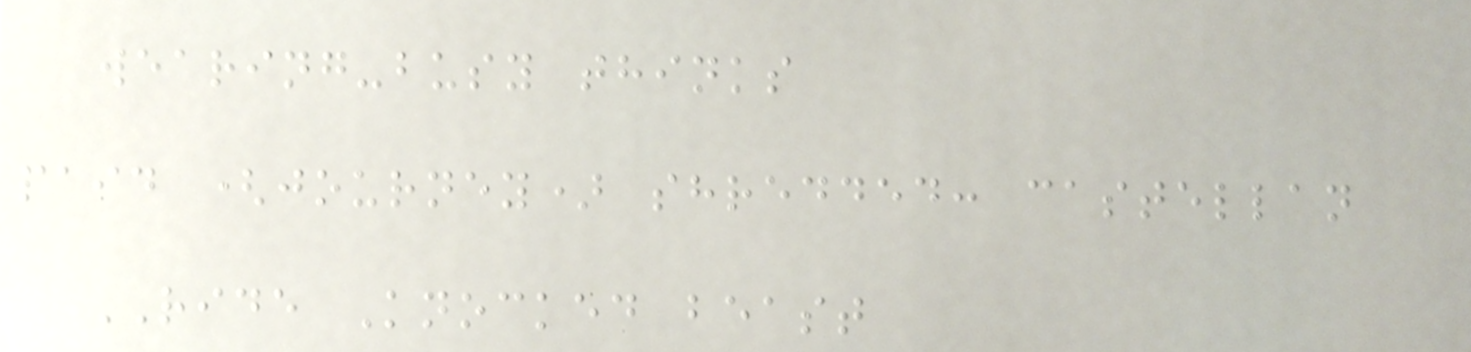wearing-busy thinks
paid (journey) shredded: castellan
RIDE Knocked beast
